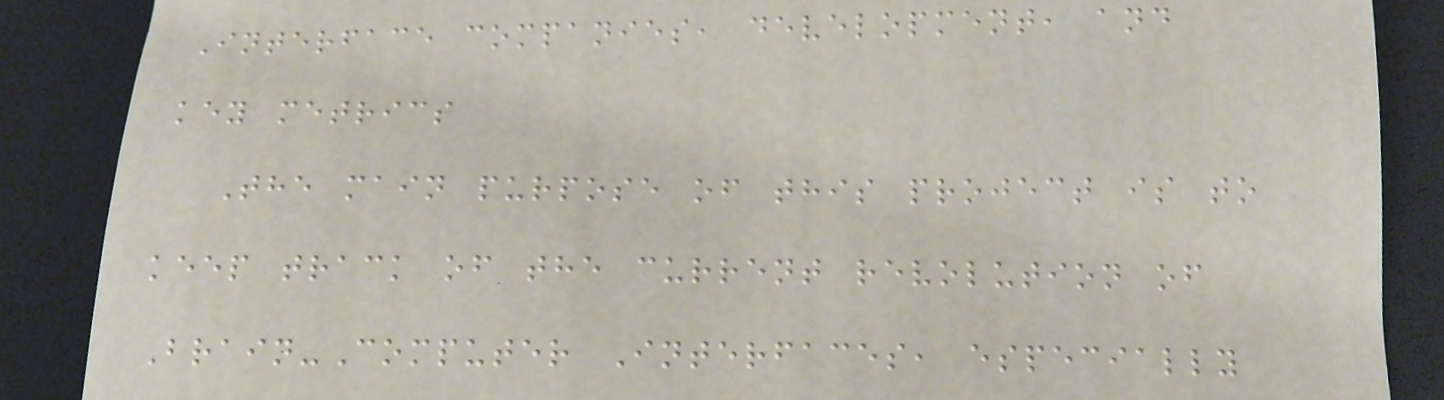Interface companies, development, and
key metrics
The main purpose of this project is to
keep track of the current revolution of
Brain-Computer Interfaces, especially
